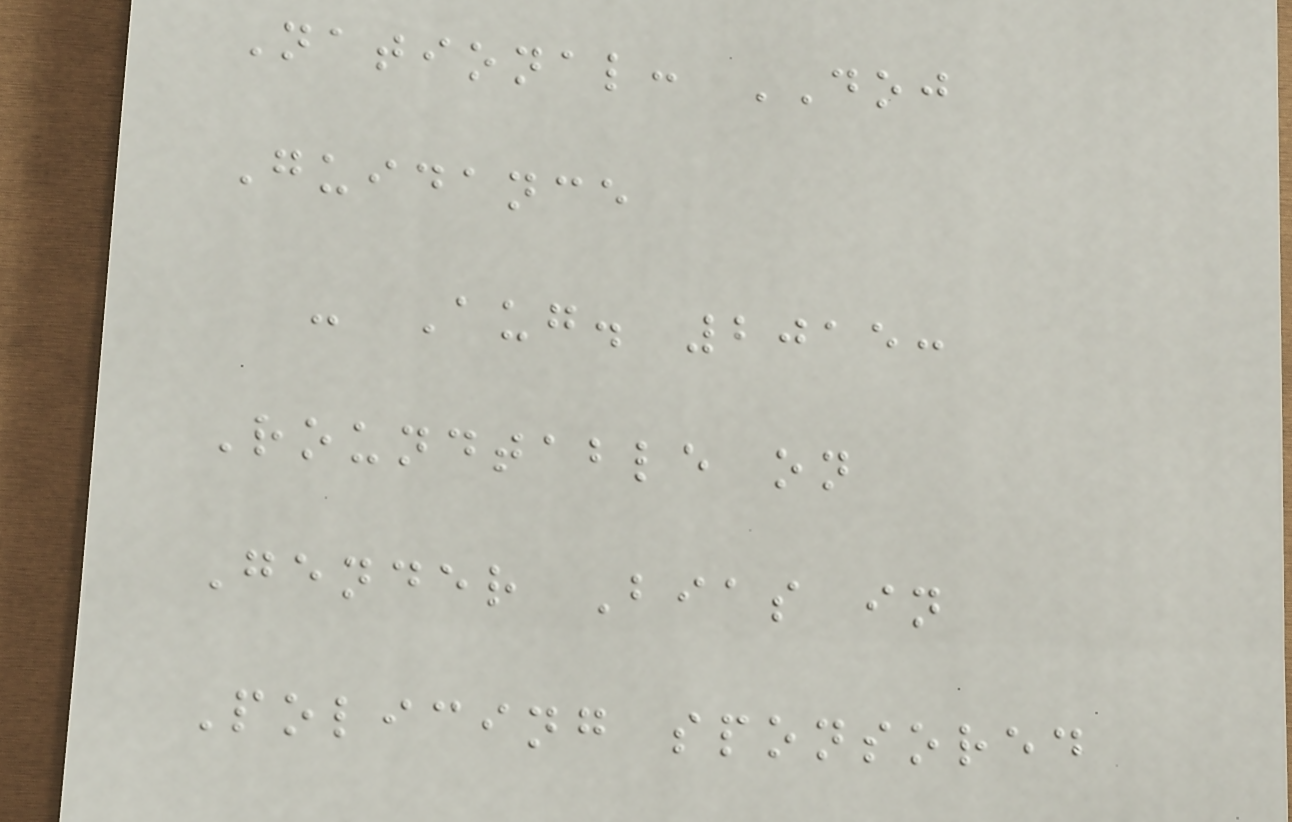National: DOJ
Guidance
- Aug. 2015:
Roundtable on
Gender Bias in
Policing sponsored
